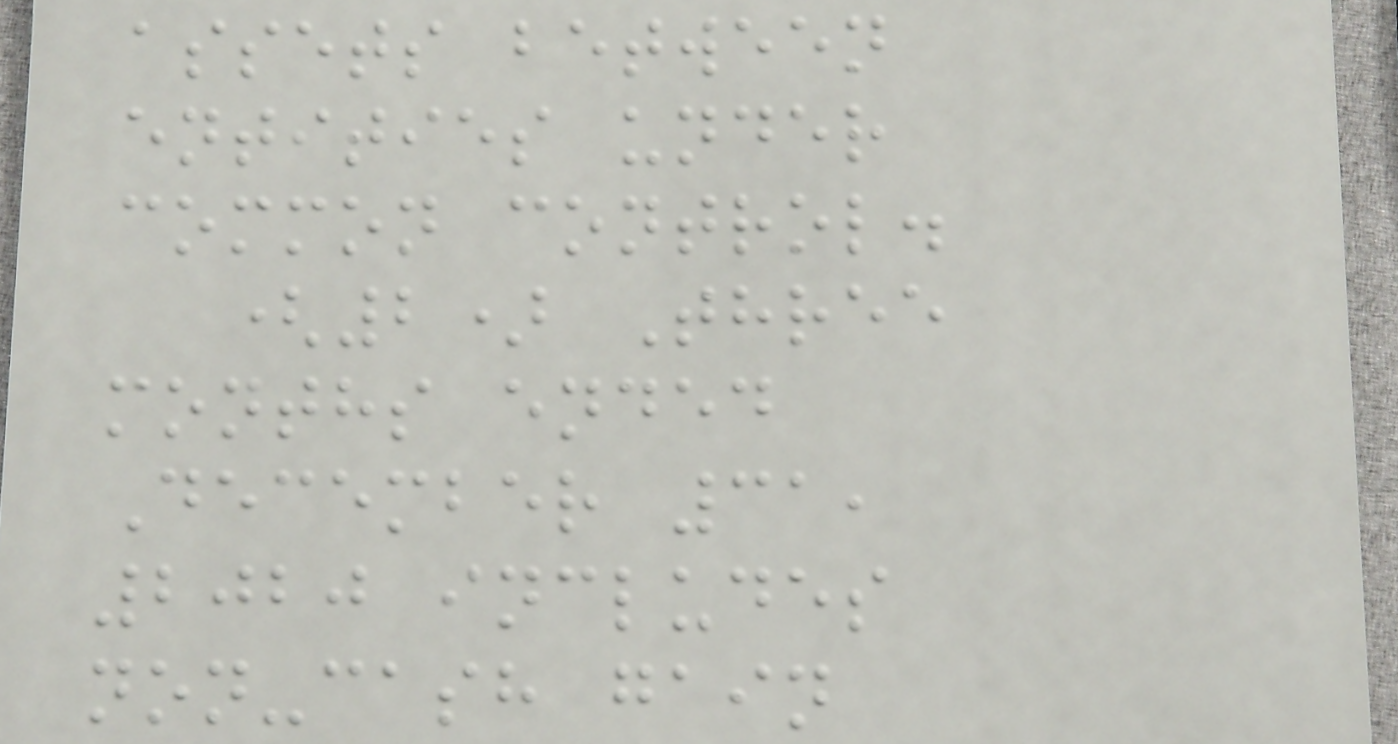assets between
entities under
common control.
(2) Three
months ended
December 31,
2020 includes
non-cash gain
